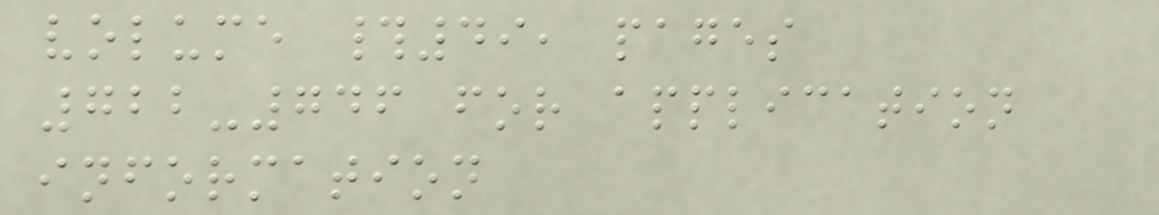volume #49, pages
722-746 for application
information
